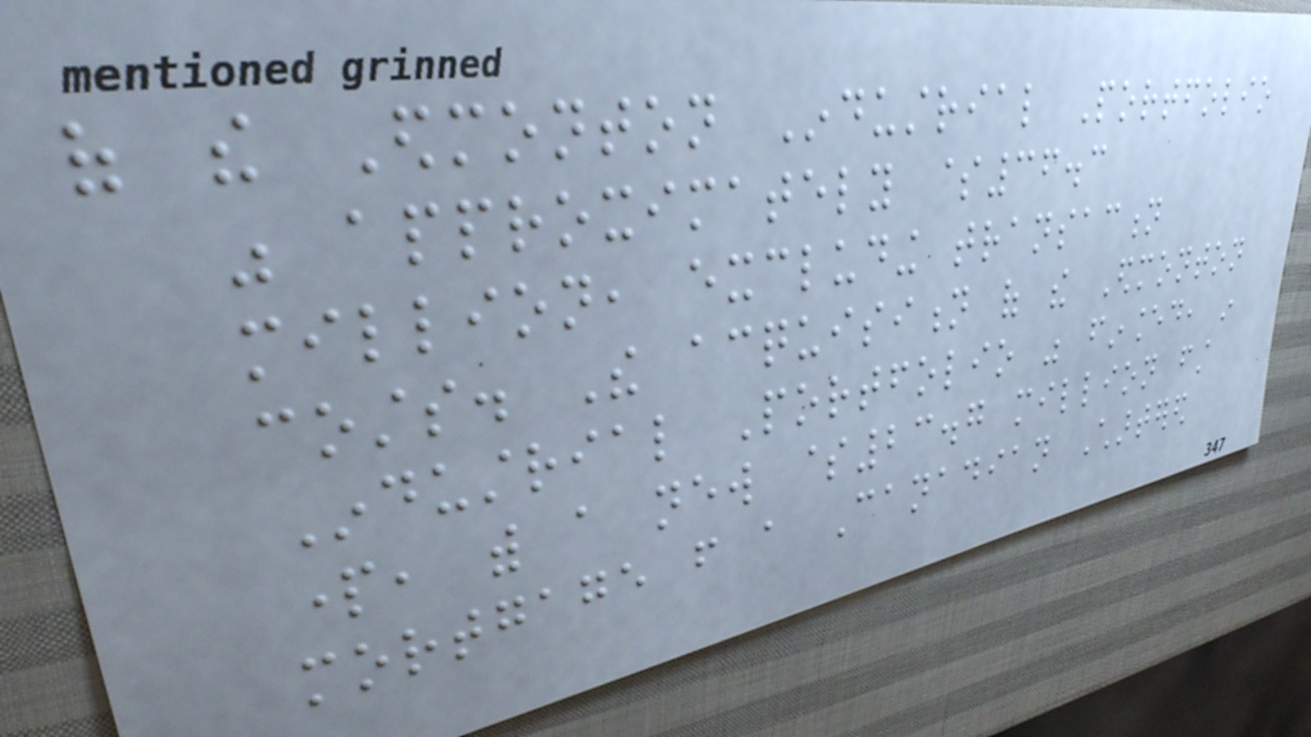of the Edmonton Industrial Portfolio
was approximately $36.3
million, excluding transaction
costs. The acquisition of the Edmonton
Industrial Portfolio was financed, in
part, with a new $23.7 million first
mortgage from a Canadian Chartered
